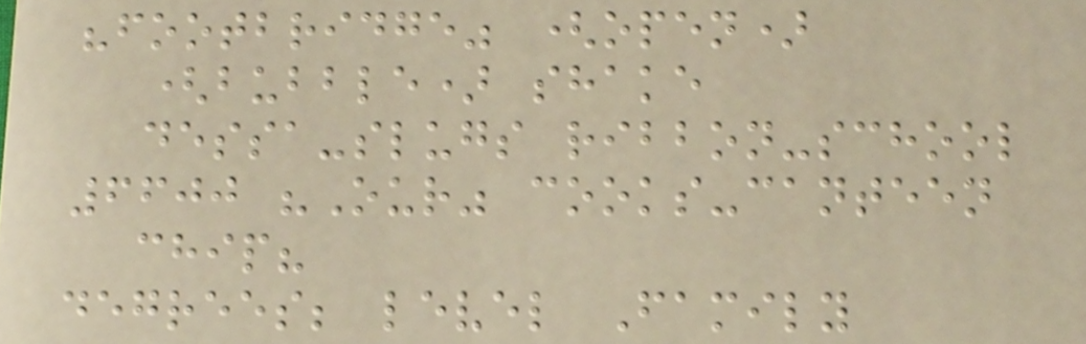"footbridge" (open)
(bubble) shake
dessa-slugs ribbon-school
6600 "Our" cooks-canteen
chip?
degrees; level Family
